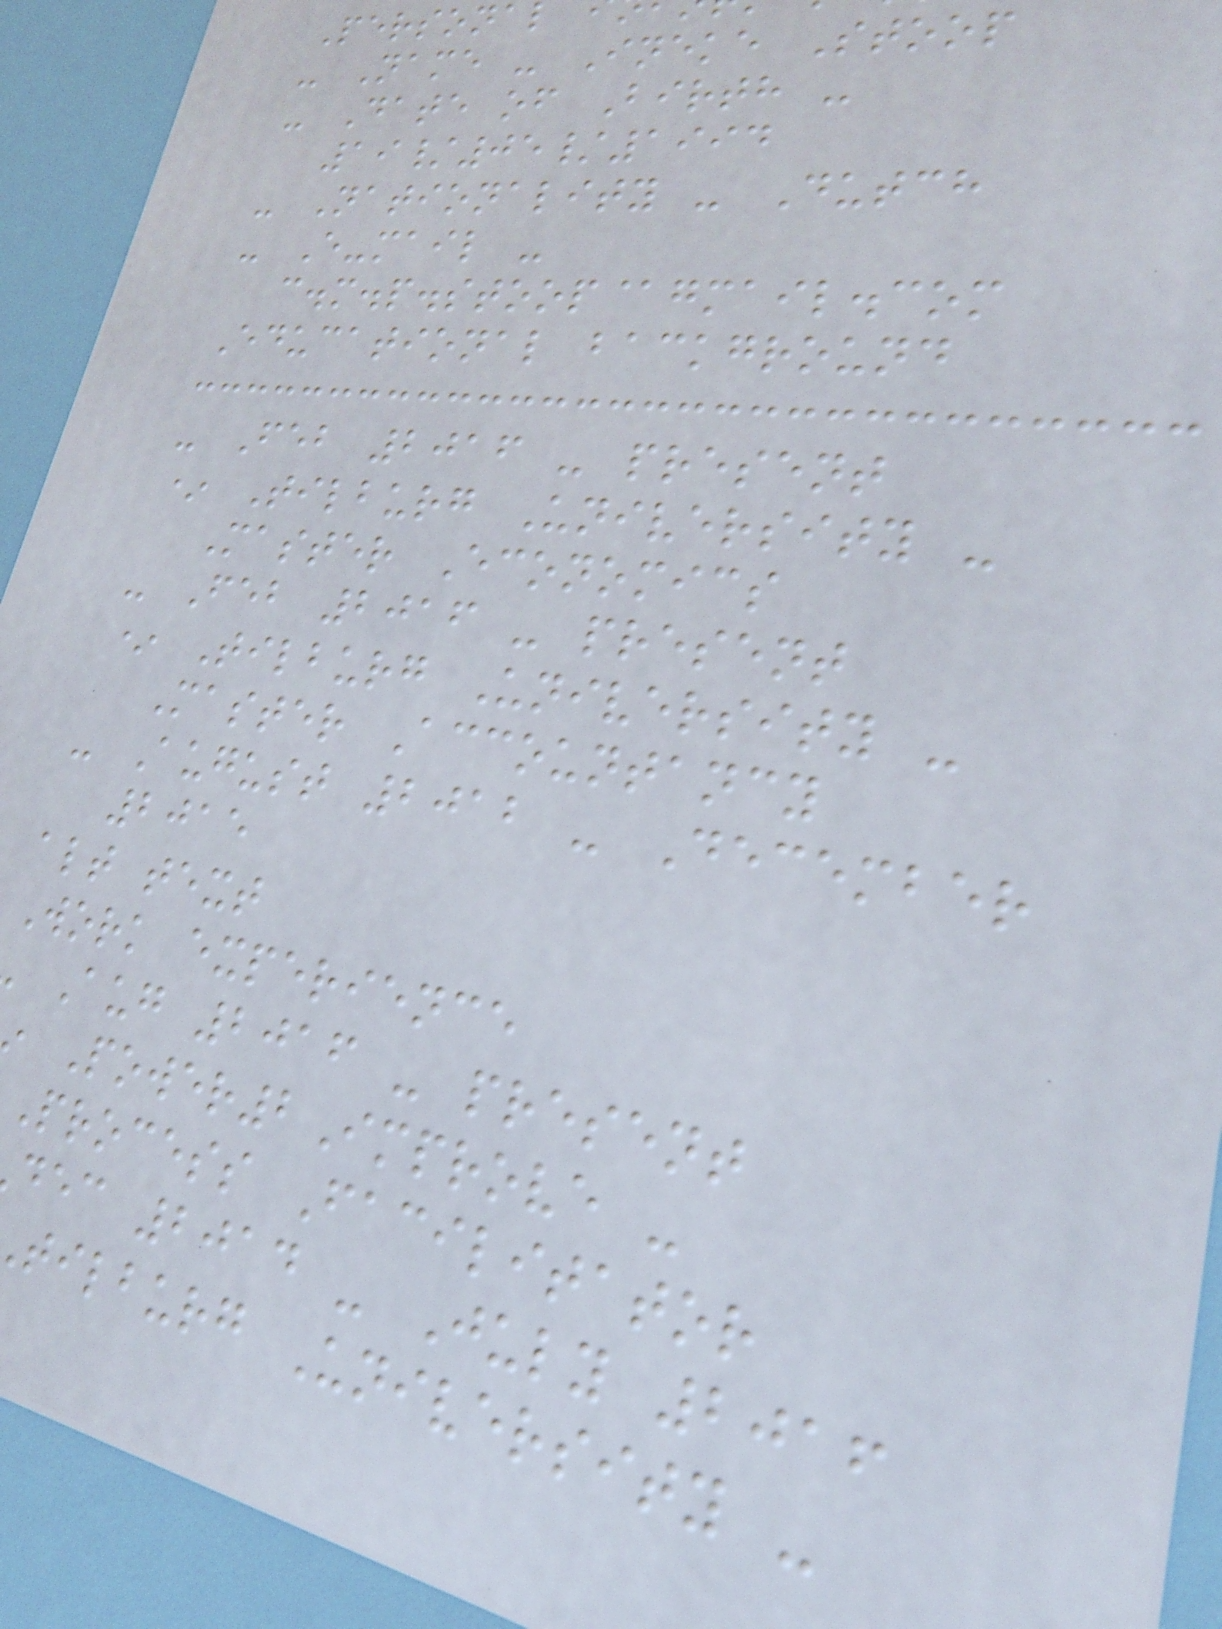Persona
- Name - Ineke Stoop
- Date of Birth -
19/05/1994
- Nationality - Dutch
- E-mail -
c.m.p.stoop@gmail.com
Educational background
- Feb 2016 - present
* Tilburg University -
Master Economics
- Feb 2016 - present
* Tilburg University -
Master Accountancy
- August 2012 - December
2015
alt text
Work experience
Aug 2016 - present
Power2Improve -
Process Facilitator
dec 2014 - July 2016
tilburg University -
